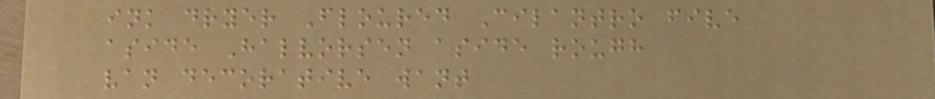ink dryer Floured Cilantro five
aside Halvorsen aside rough
van decorative want
